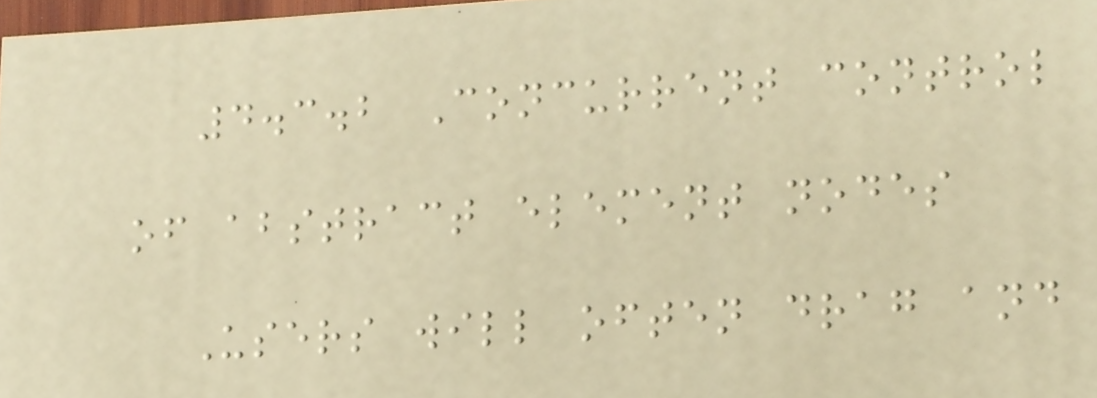4.3.2 Concurrent control
of abstract element nodes
Users will often drag and
